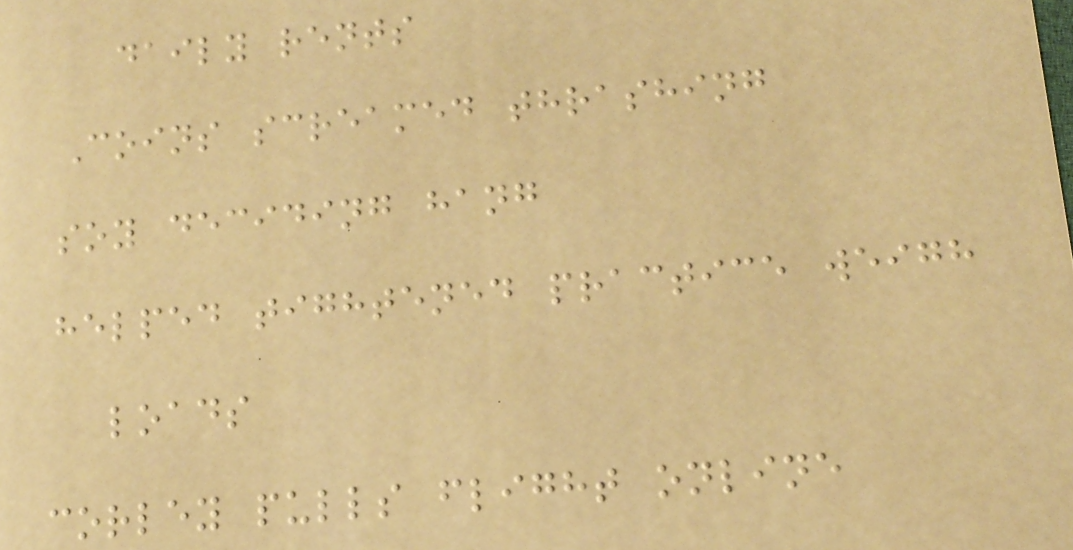daily rents
Coins screamed thrashing
soy deciding hang
helped tightened practice weigh
loads
corley pulls flight online
